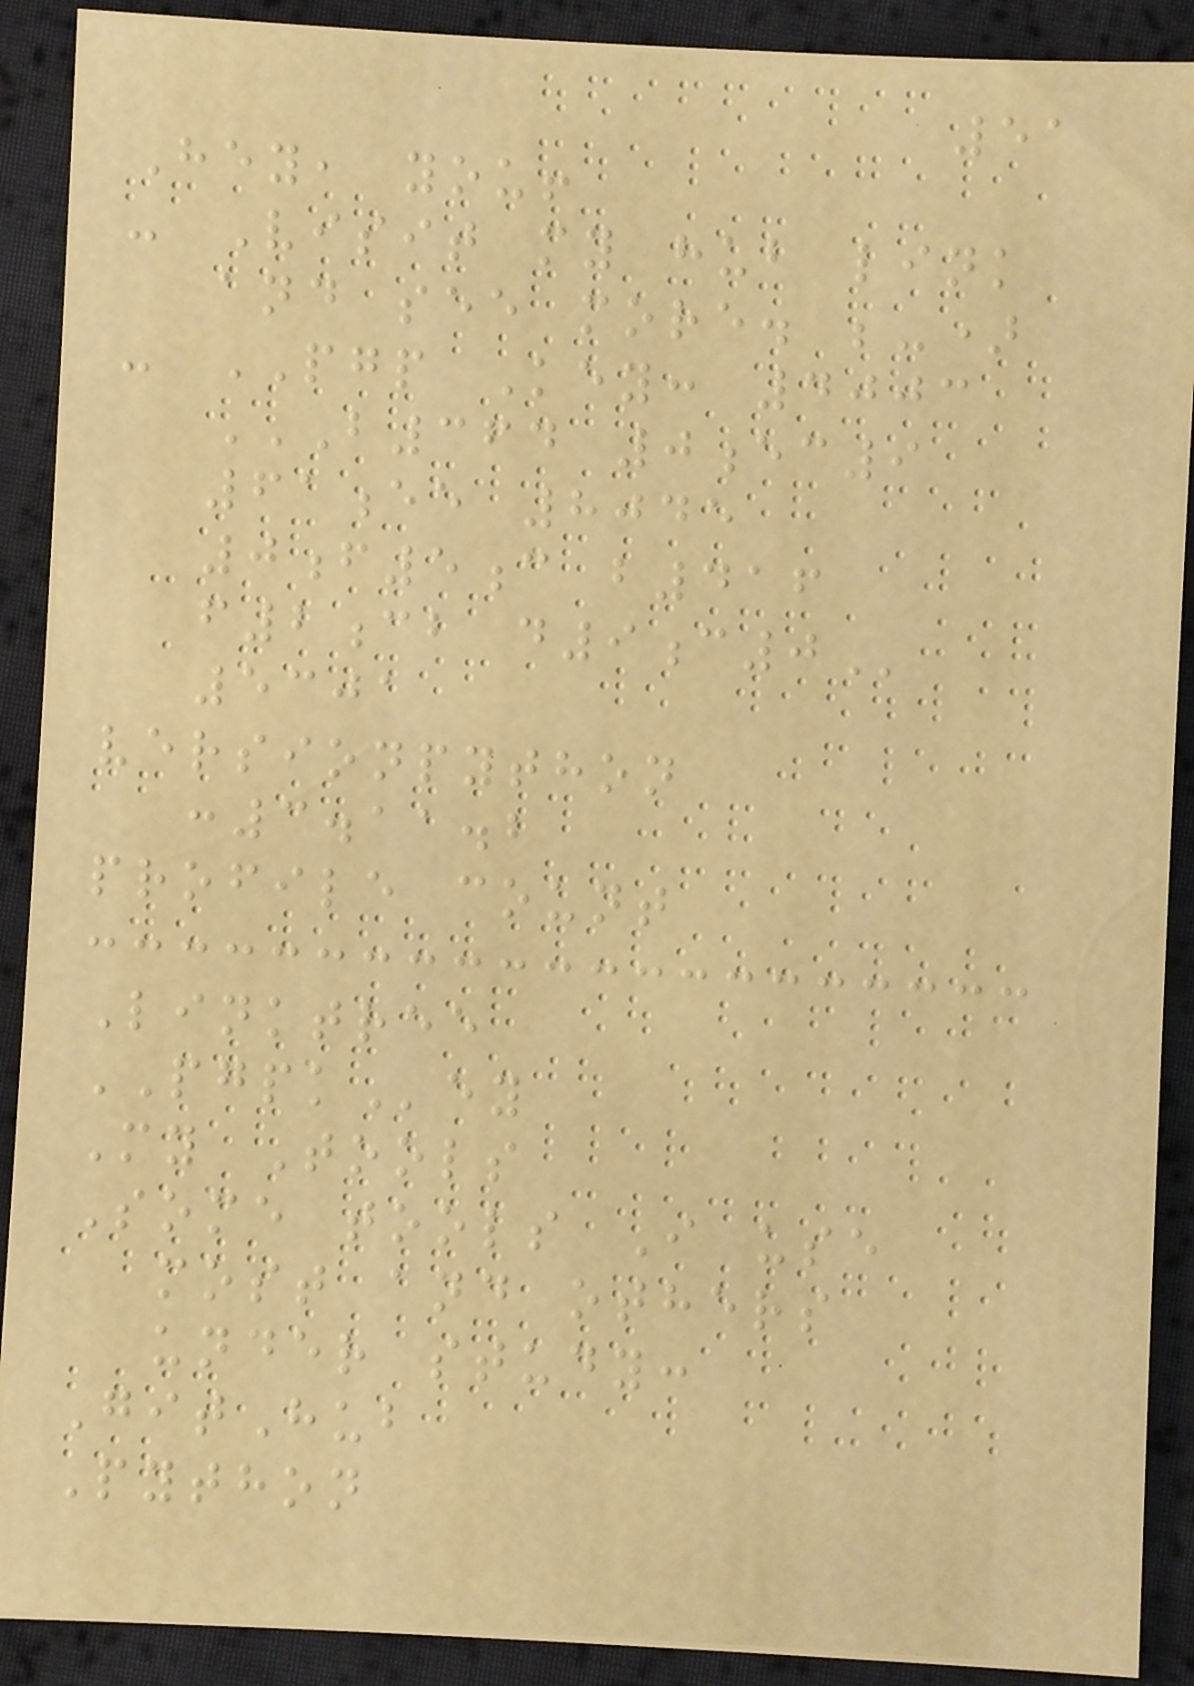51
Hey, you!
- Visit my hub link
and see more. ;-)
- PGP Key: 4003
B364 0EC9
61EE 8045
0F5C B416
F2CB D9C0
5301
versionpython
:3.11.2
profile count
Linktree
PGPKey
My Tools
Some tools I use
most and others
under study:
GitHub
Python
